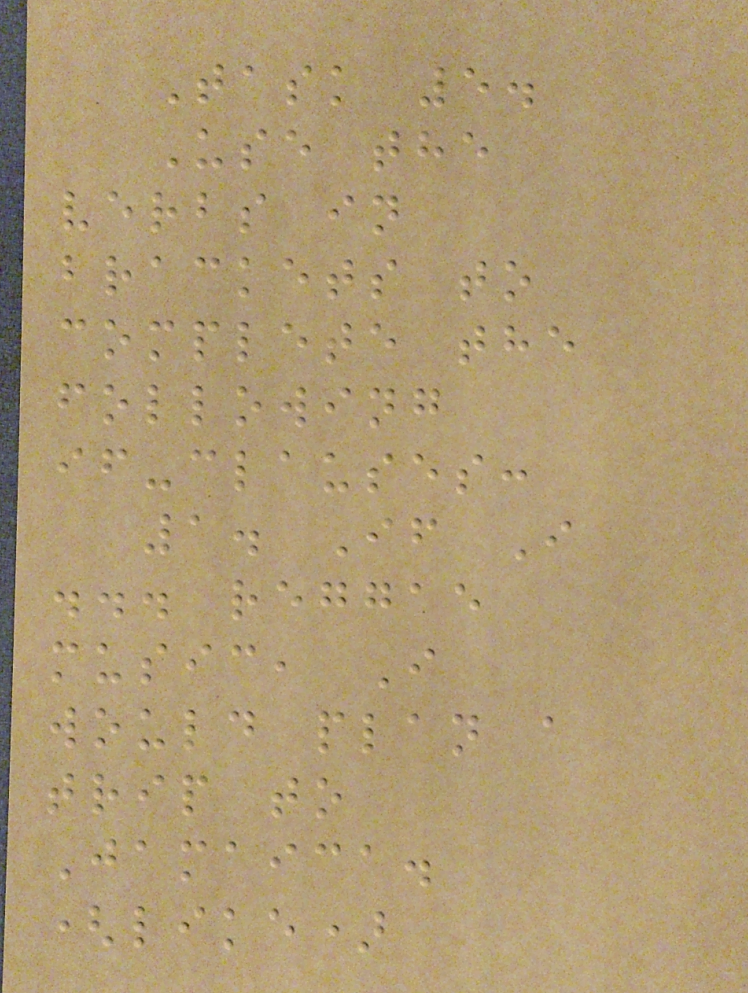Task 5.
Use the
verbs in
brackets to
complete the
following
if-clauses:
1. If I
... reggae
music, I
would plan a
trip to
Jamaica.
(like)
